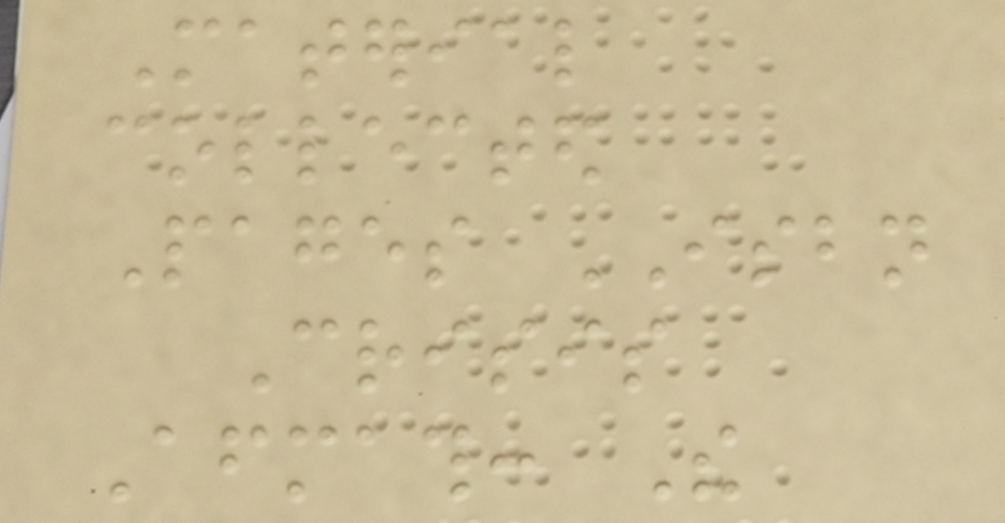Material
collected
Pages ISBN
Crisis
Aftermath: The
